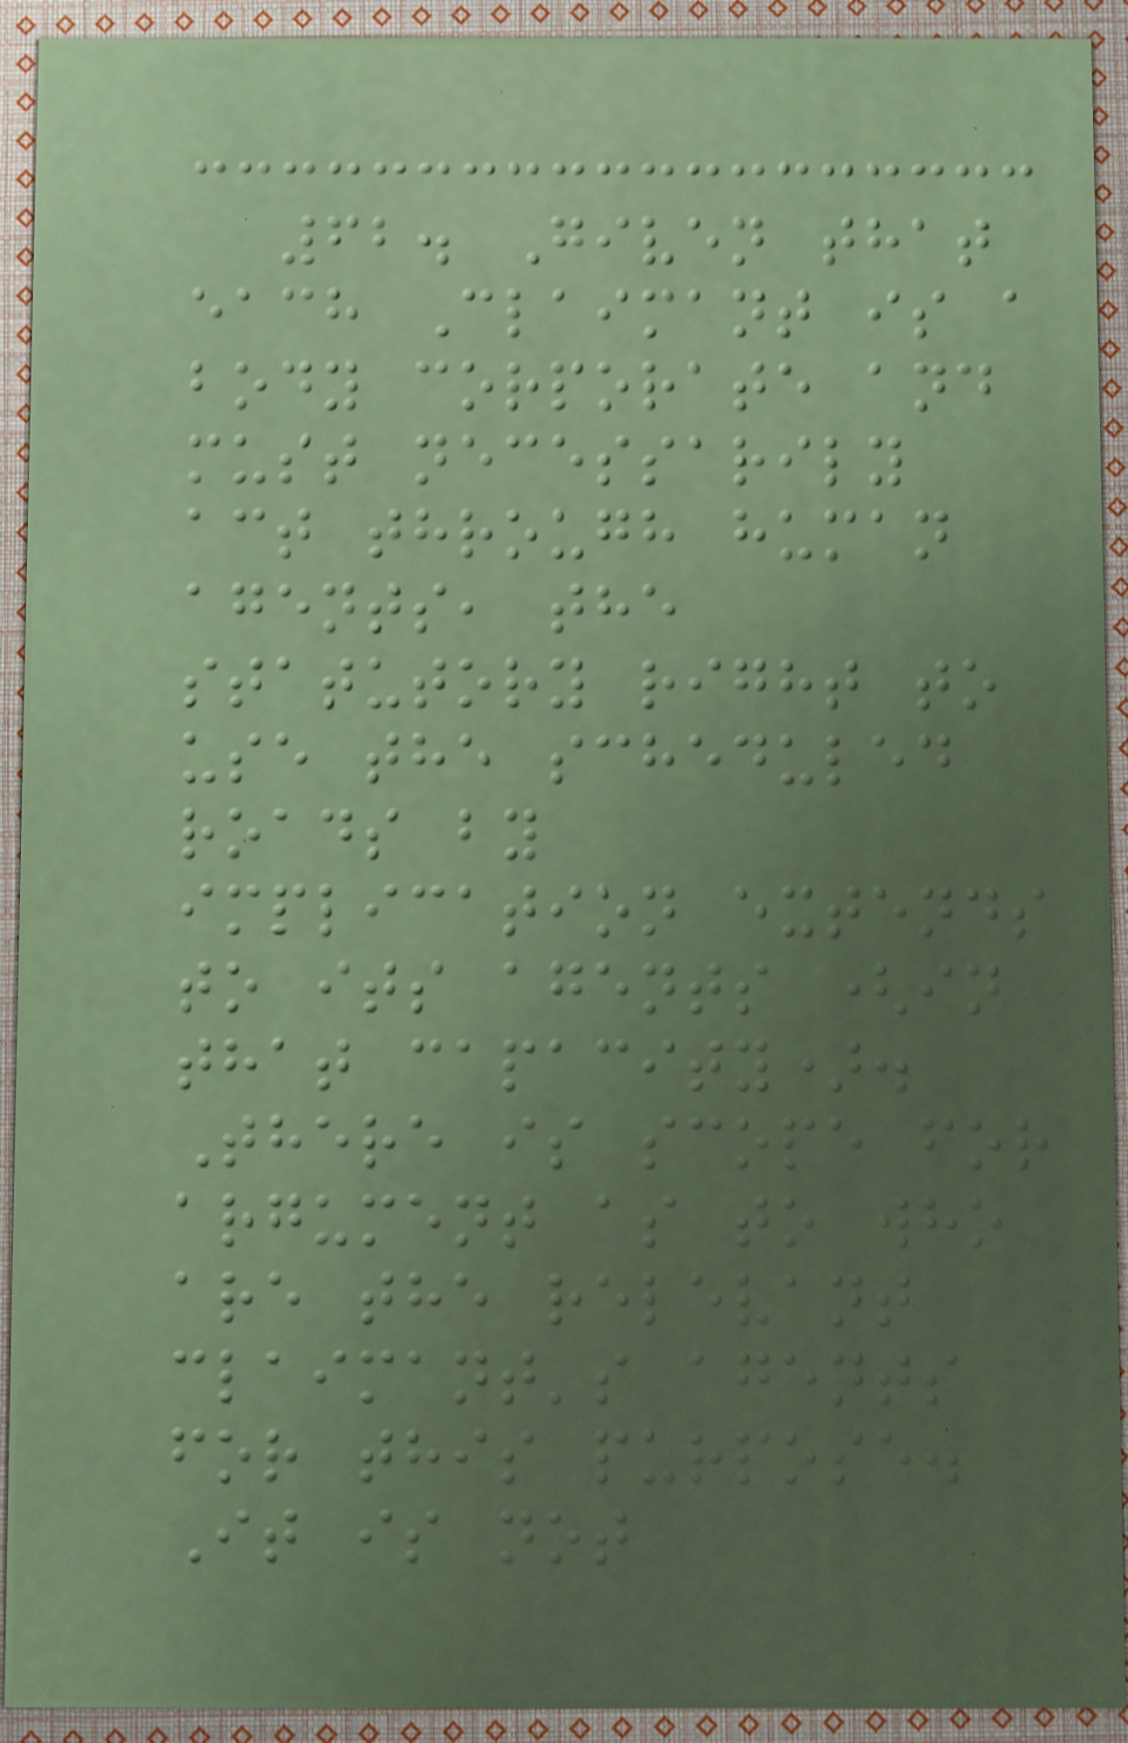62. Given that
each Claimant is a
body corporate and
must necessarily
act through human
agents, the
statutory right to
use the scheduled
roads by
implication extends
to its agents (in
that capacity).
There is scope for
argument as to who
are the relevant
claimant's agents
for this purpose.
It is not
